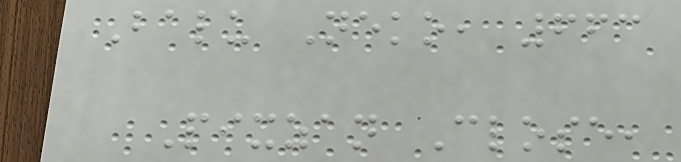Balu Neko, 663
Pixzan Close,
